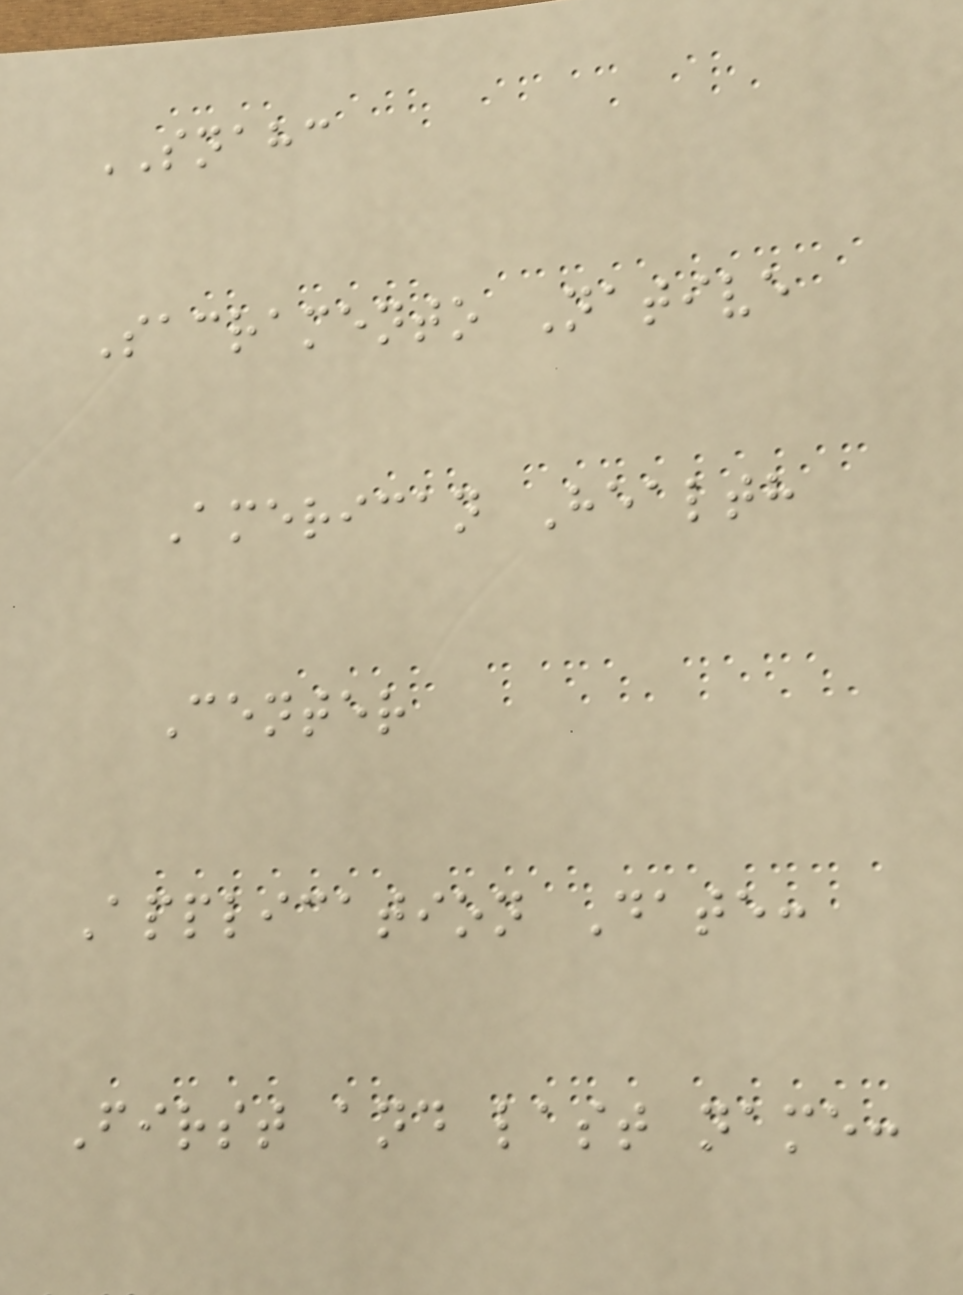SNAHC
Sacramento Native
American Health
Center
Application Date:
First and last name:
